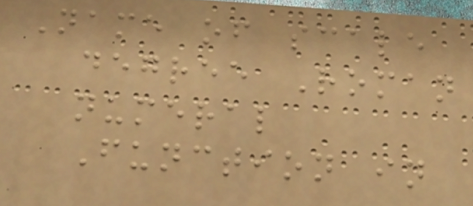Name of scale
degree Roman
numeral
Function in
